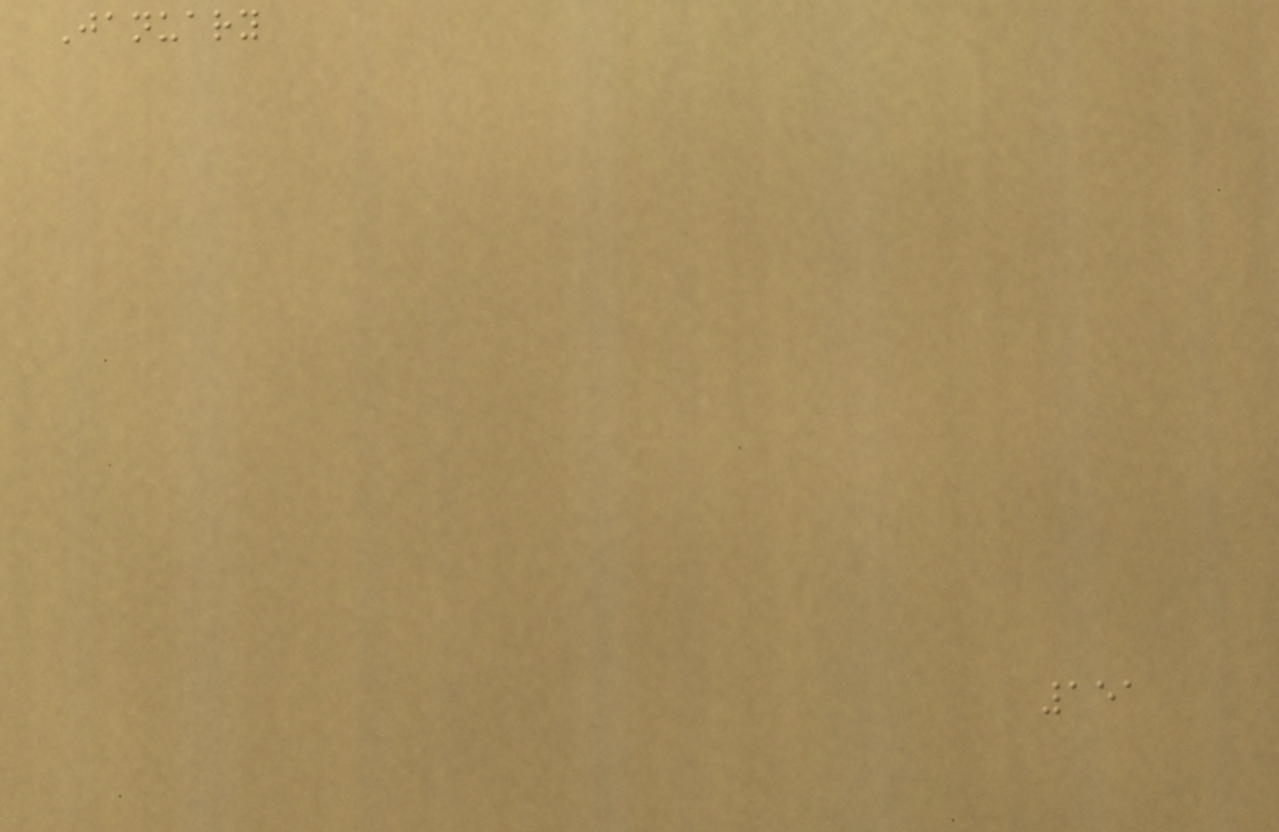January
151
